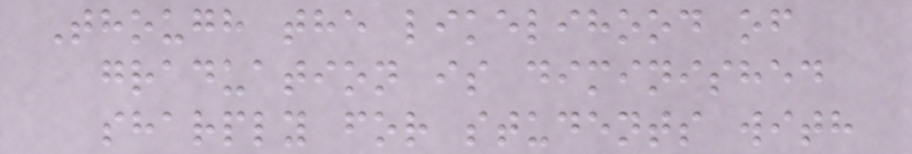Though the likelihood of
graduation is diminished
sharply for students with
